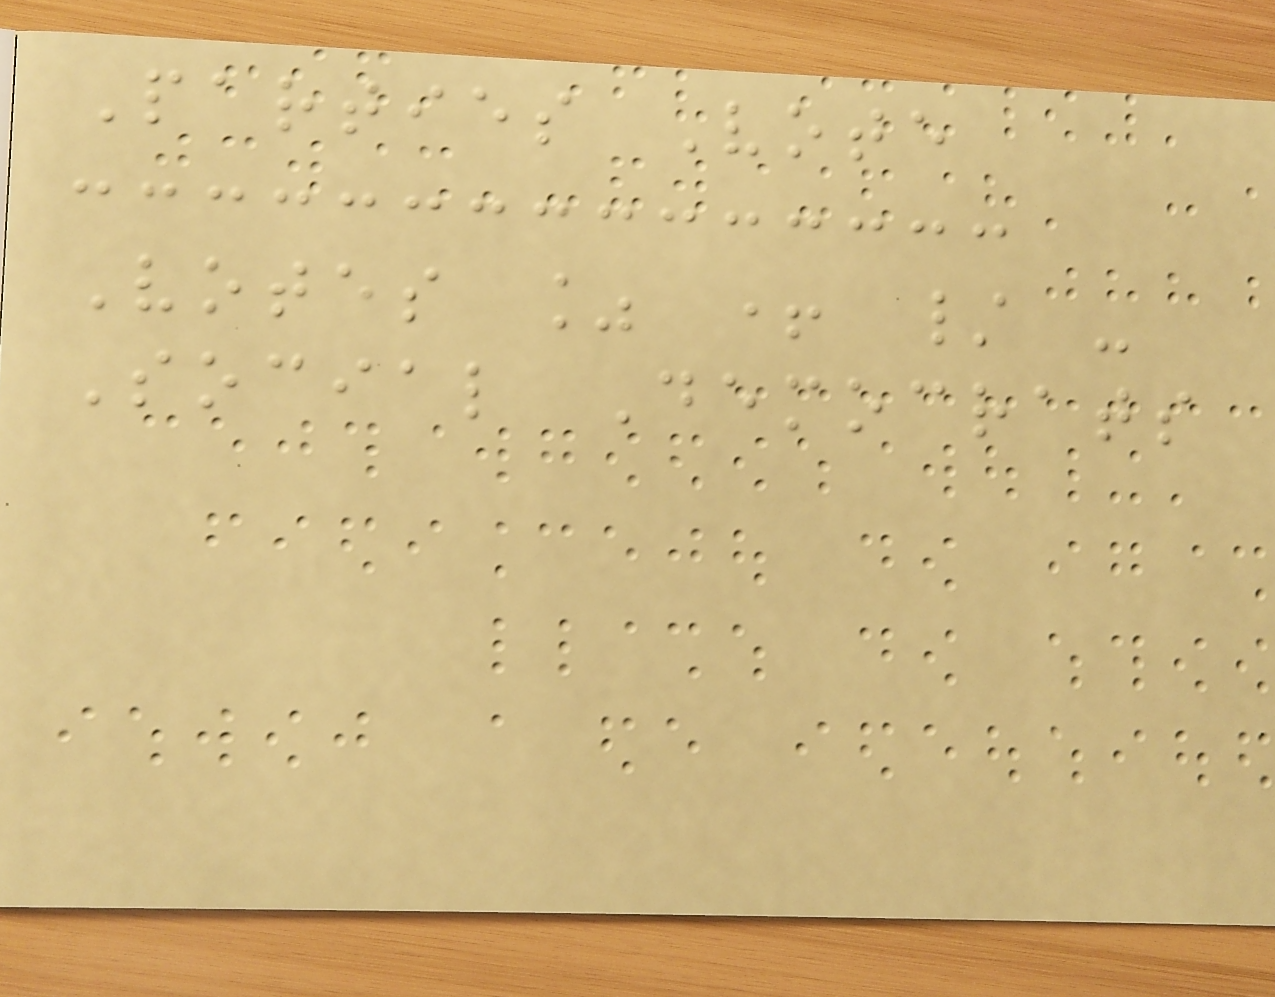Parties Vote
Votes % + / -
Social Democrats
